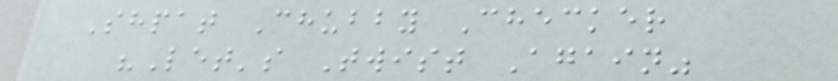Shpat Chubby Checker
"Let's Twist Again"
